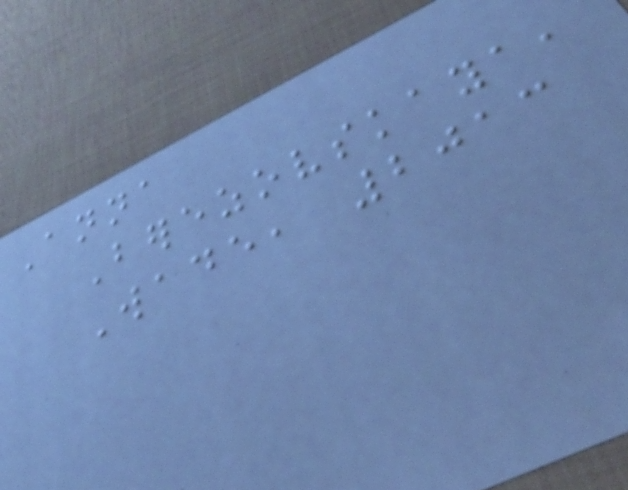Anna
Berezovskaya,
Wade, 2013
